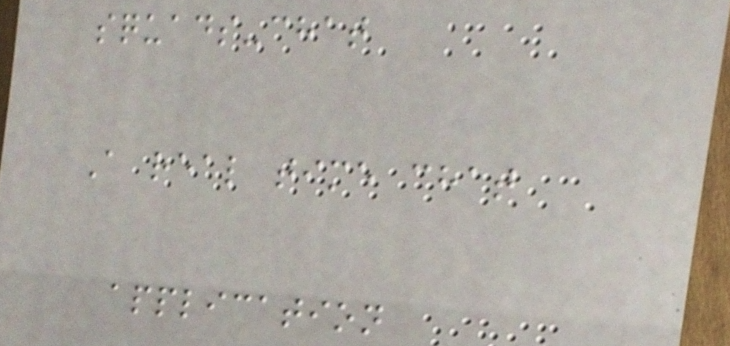squads-chat
A real time chat
application
